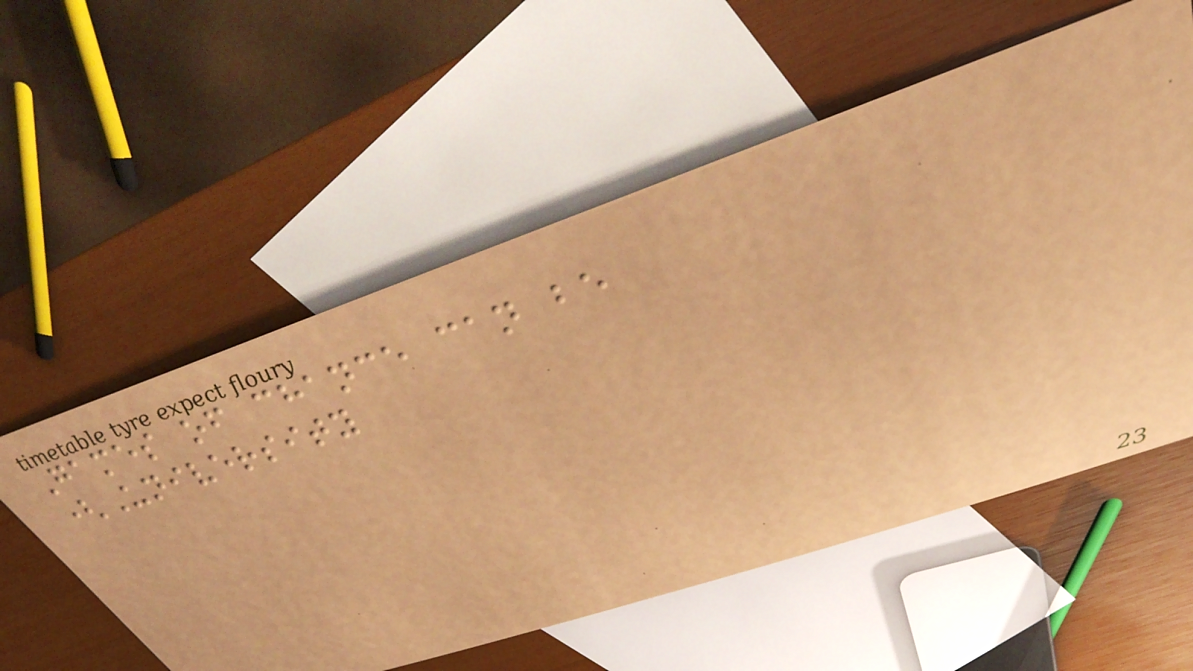Games of chance can be
(University
